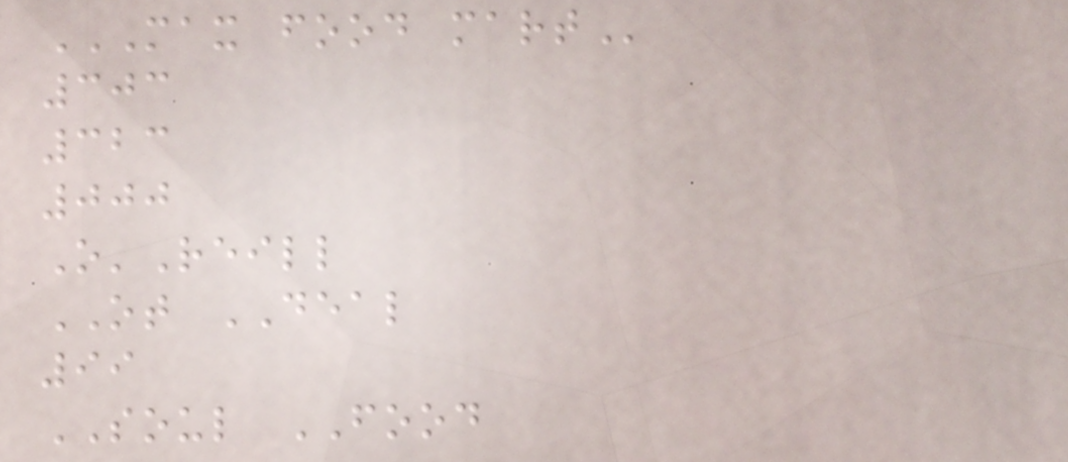MAX FOOD MART
303
323
000
O'Reill
OT DEAL
99
SOUL FOOD
